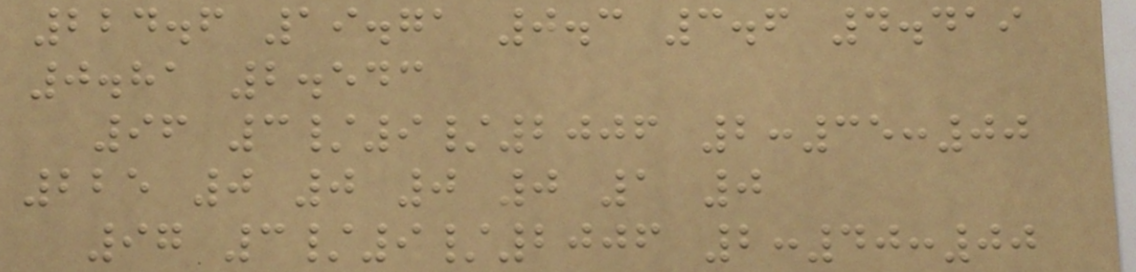224.6 19.71 0.3 3.6 4.419
0.81 2.543
96 3/9/2006 2:35:00
225 0 0 0 0 1 0
97 3/9/2006 2:40:00
